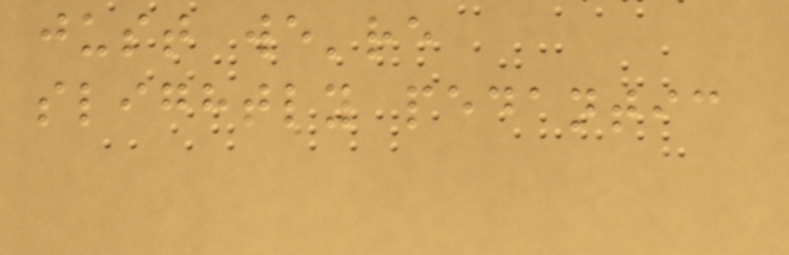just we're
slightly pedantic
